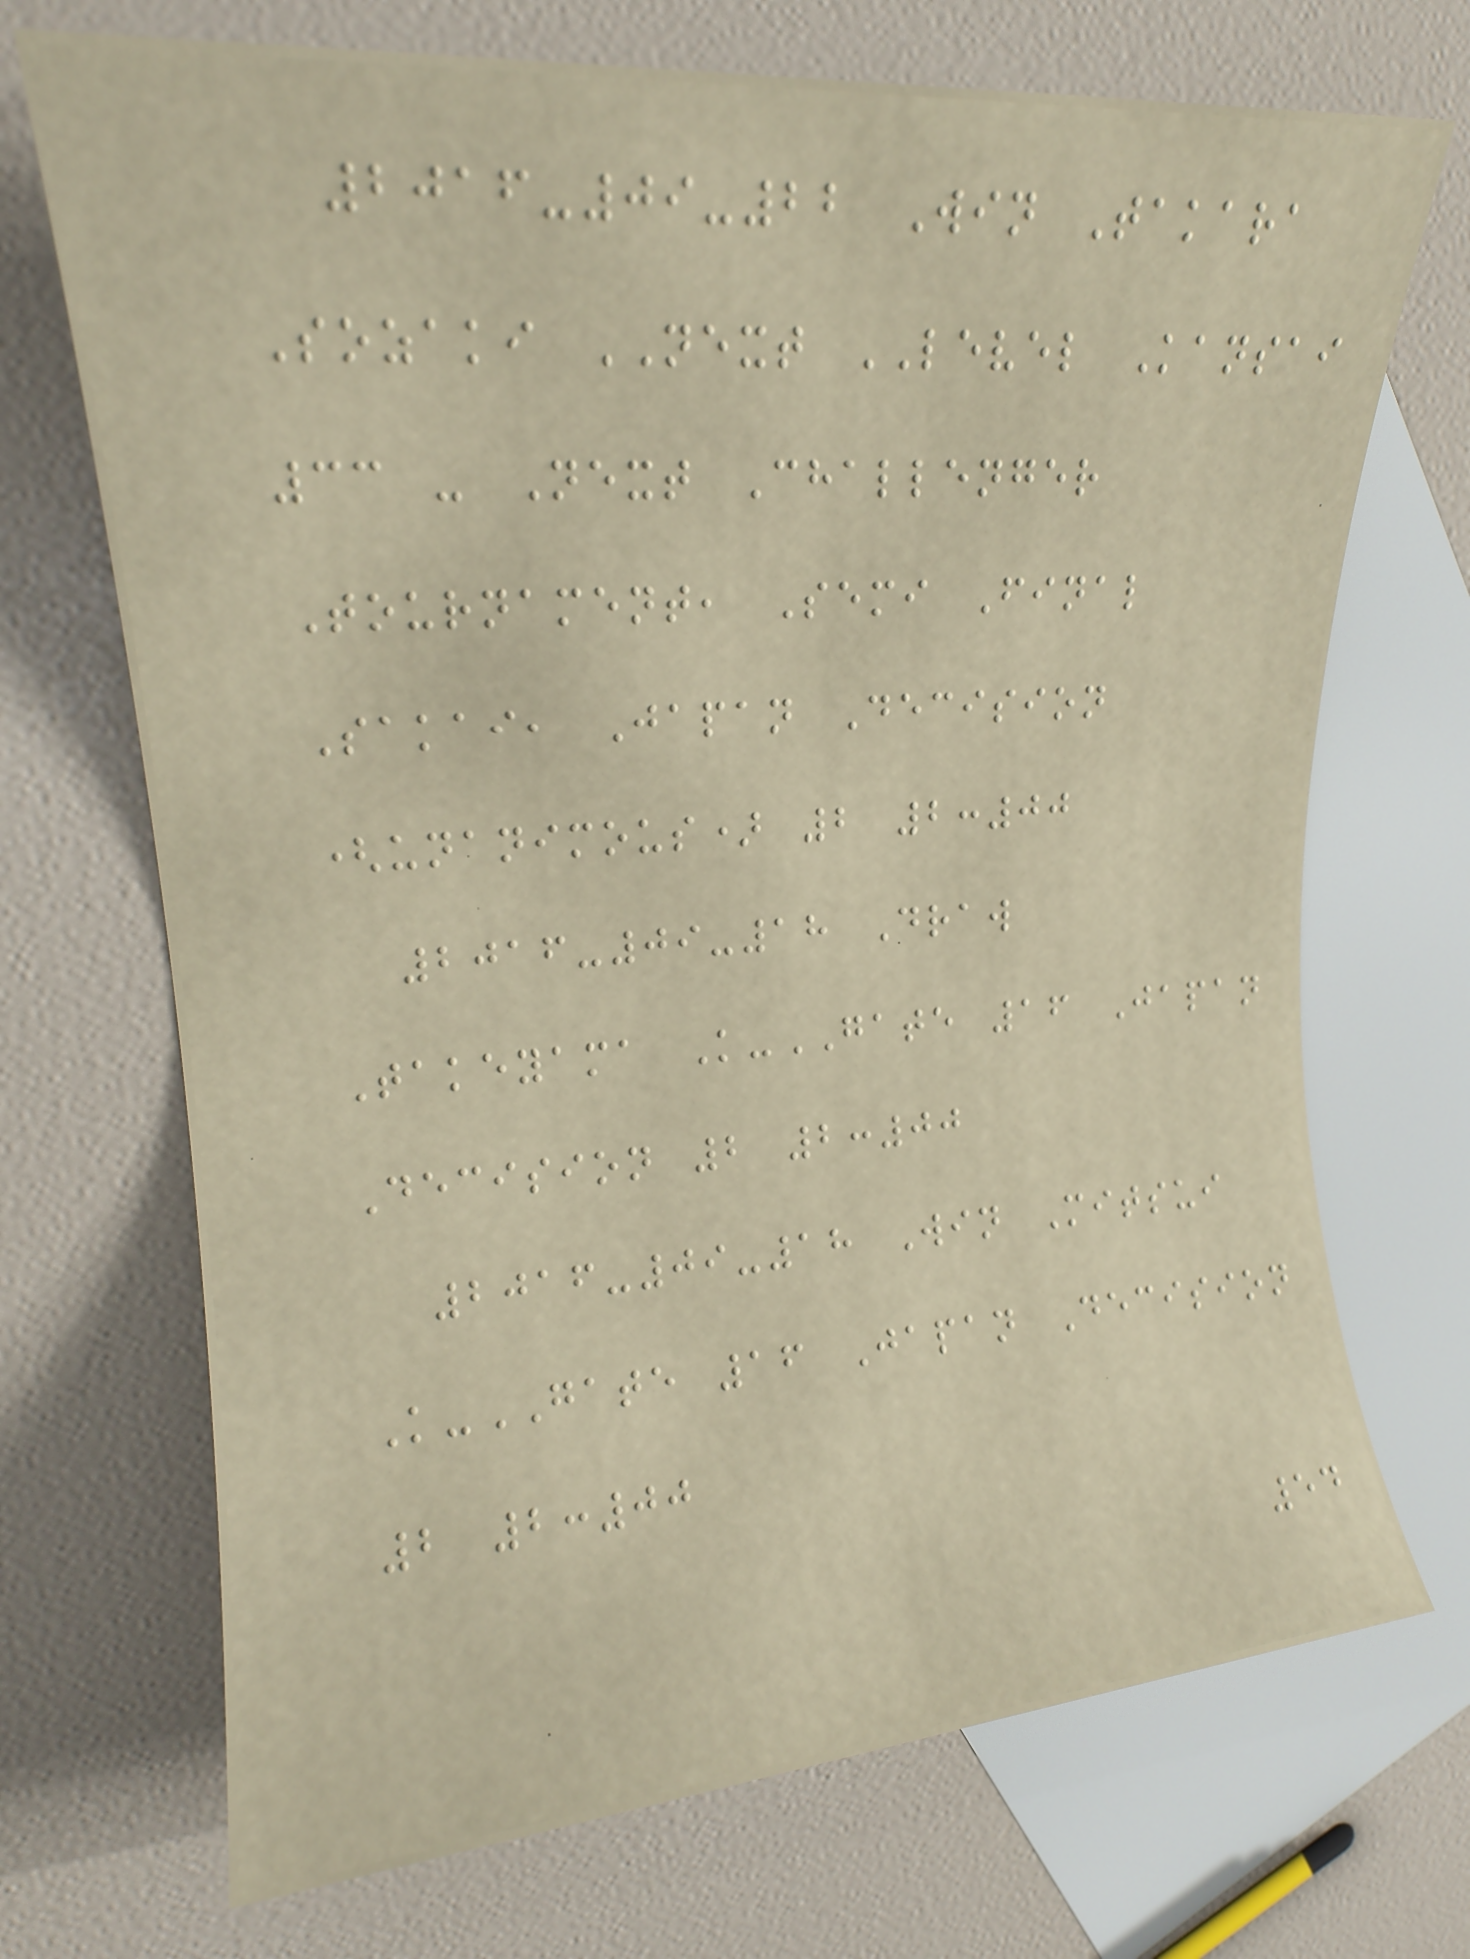2016-09-22 Win Takara
Sozaki NEXT LEVEL Kansai
33 - Next Challenger
Tournament, Semi Final
Sakai, Japan Decision
(unanimous) 2 2:00
2016-09-18 Draw
Takeyama K-GATE 16 Japan
Decision 2 2:00
2016-09-18 Win Mitsui
K-GATE 16 Japan Decision
2 2:00
54
